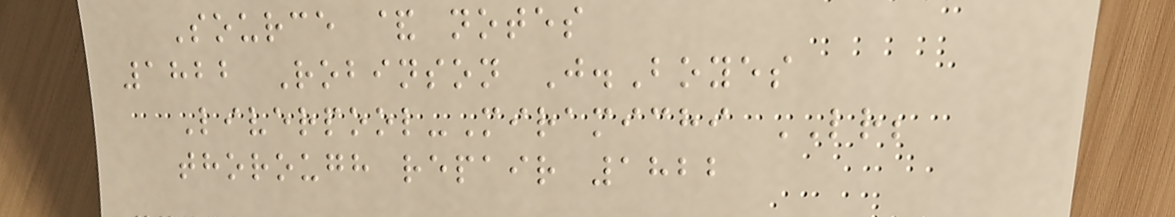Source & notes
1822 Robinson J.Boyes
Liverpool-Miramichi LR;
thorough repair 1822
